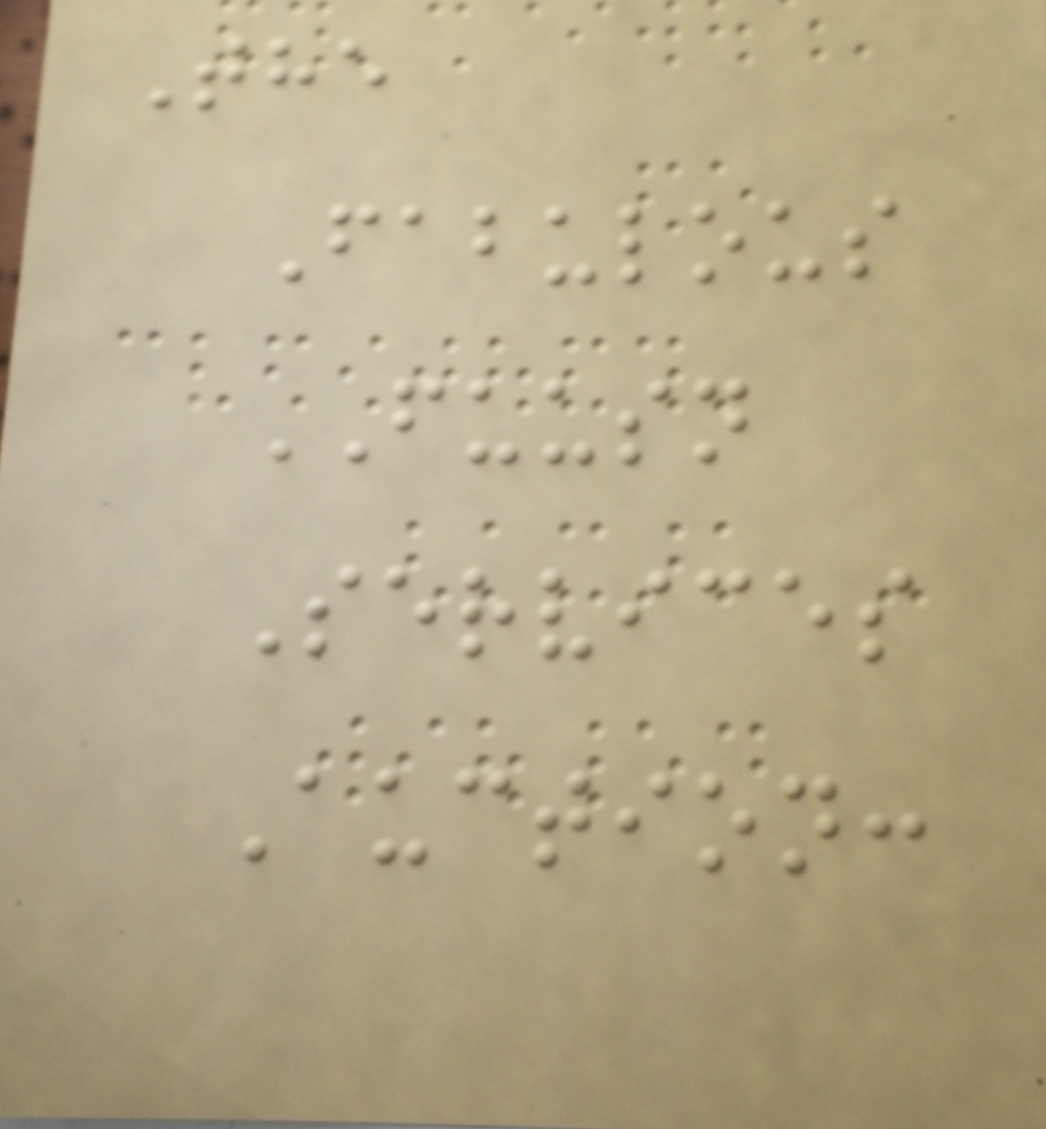The
Fabulous
FUUSN
Services
Auction:
